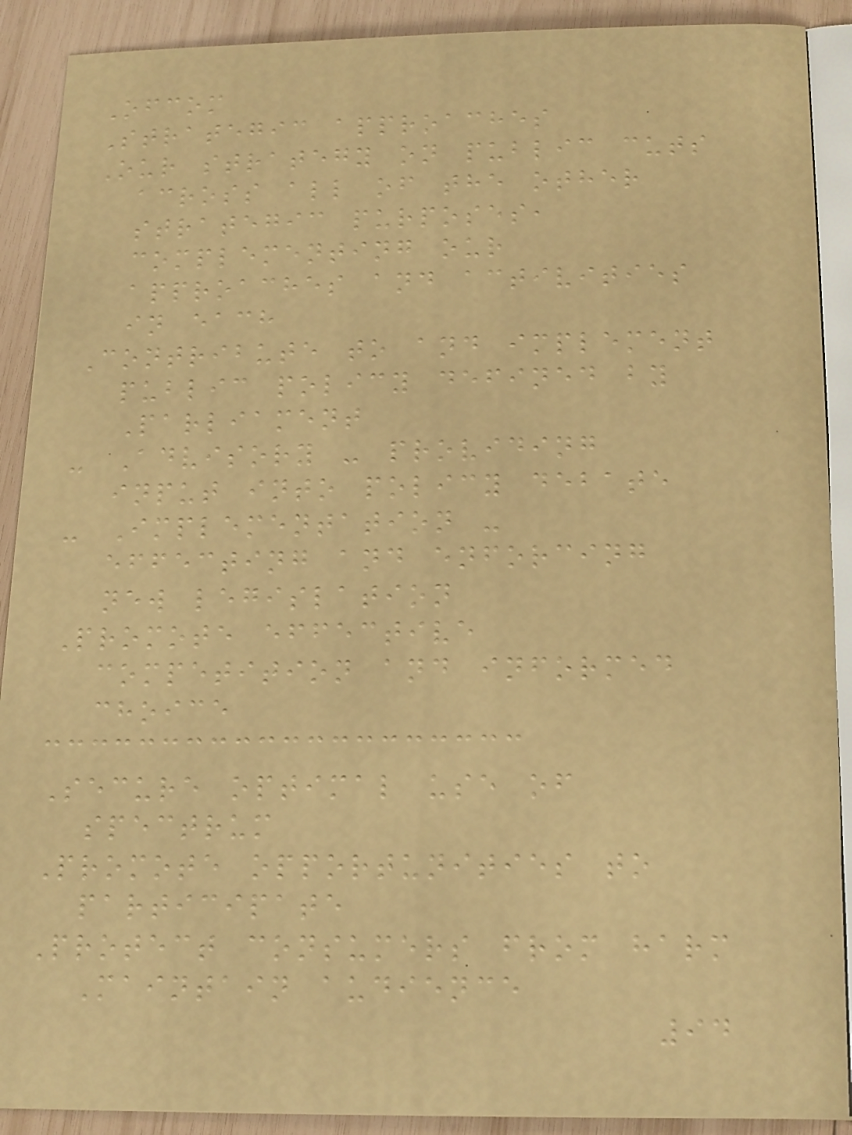Ofcom
Strategic approaches
Our strategy on public cuts
across all of the other
strategic purposes,
complementing our
approaches and activities
in each
Contribute to and implement
public policy defined by
Parliament
- Advisory - providing
input into policy debate
- Implementation -
effecting and enforcing
new legislation
Promote effective
competition and informed
choice
Secure optimal use of
spectrum
Promote opportunities to
participate
Protect consumers from harm
Maintain audience
94
